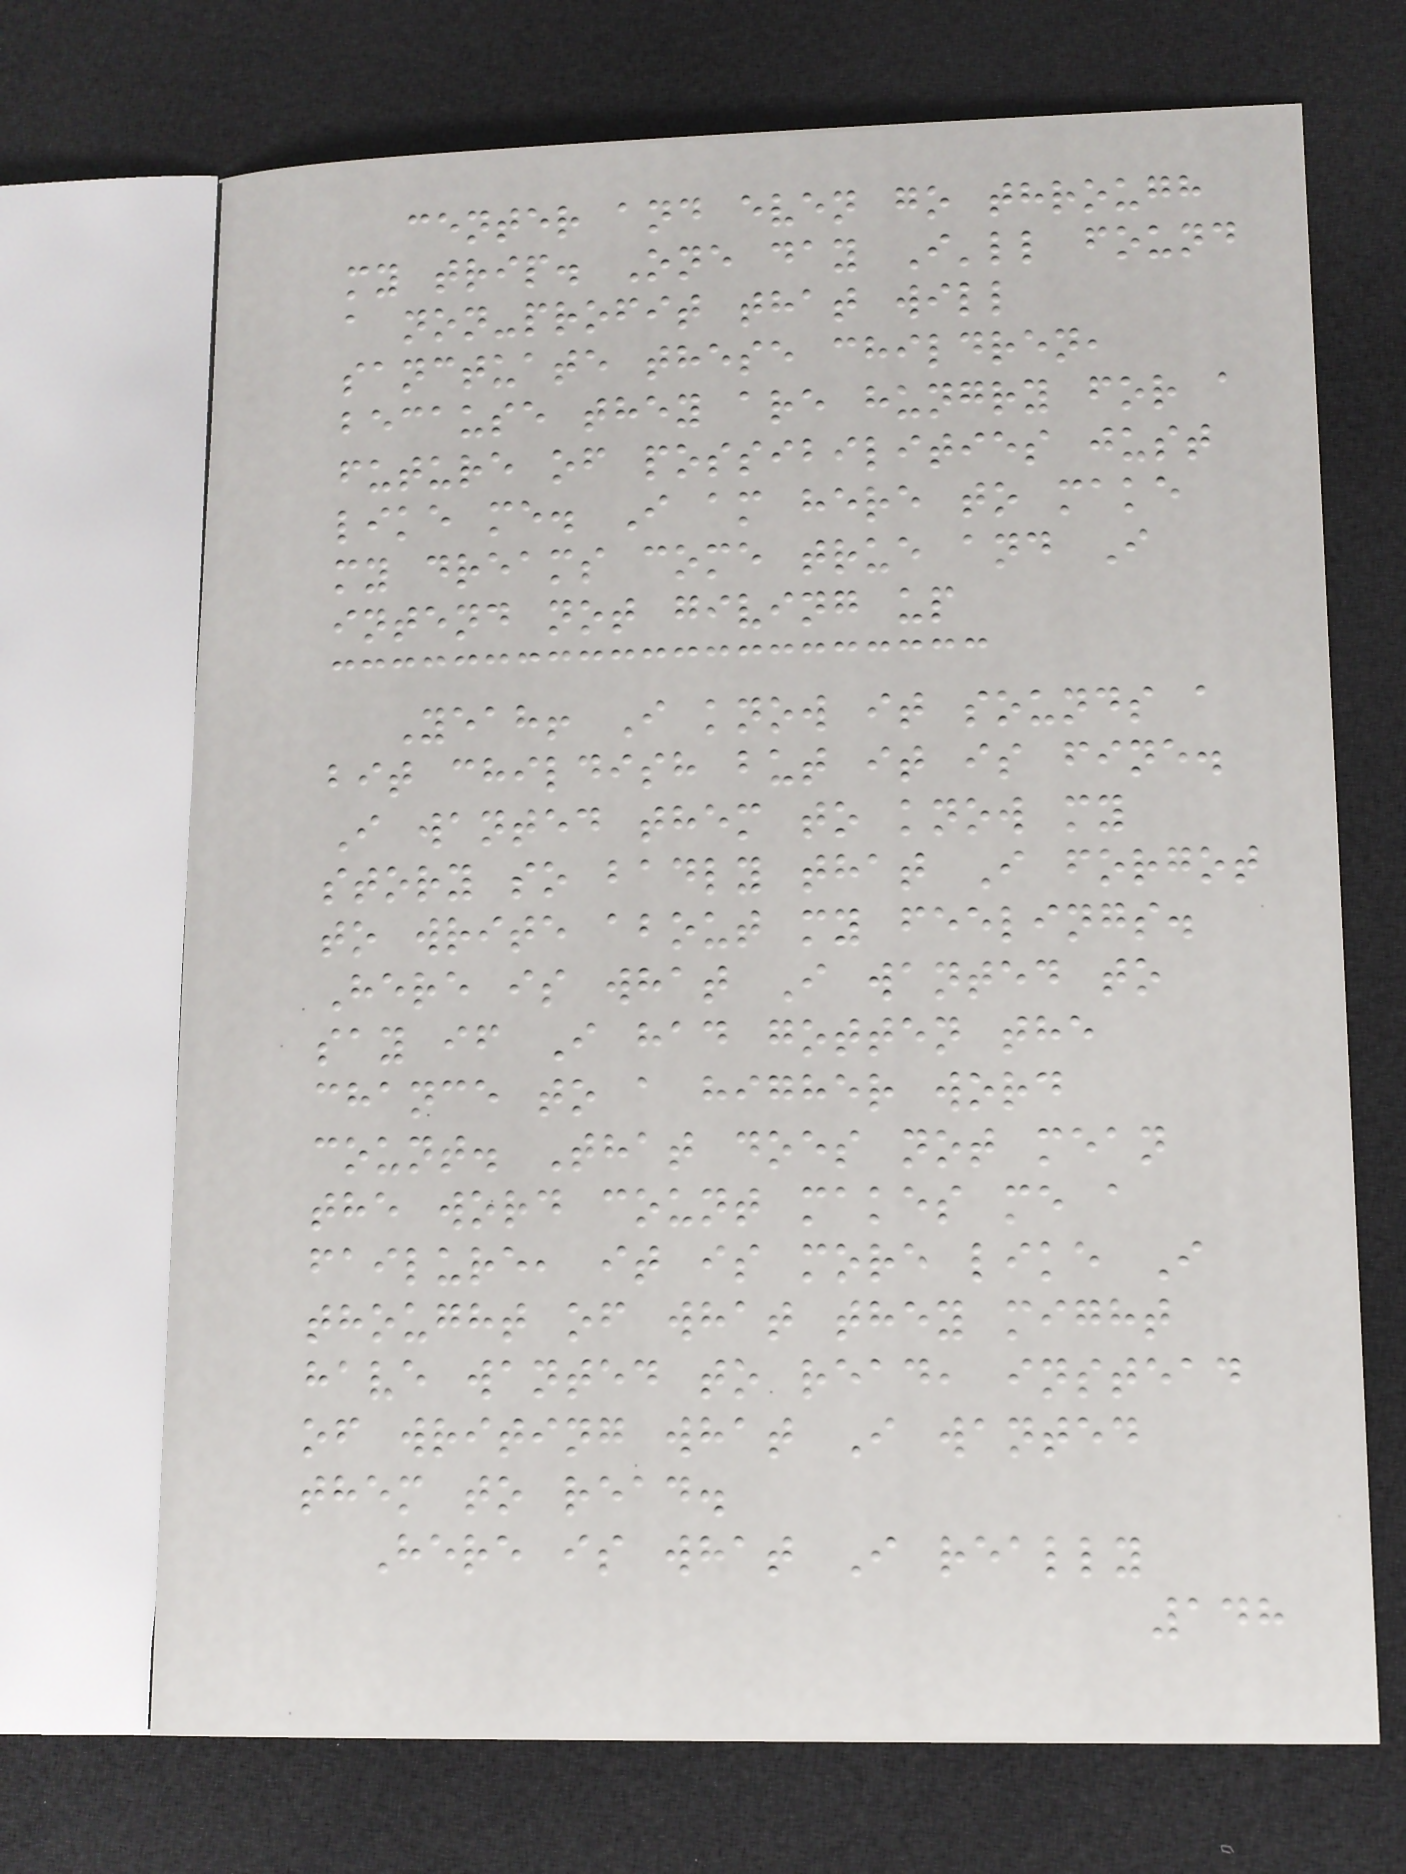center and even go through
my trip. One day I'll found
a non-profit that will
sanctuate these children,
because they are hungry for a
future of possibilities just
like me. I am here to make
my dreams come true and I
intend not giving up
Yeah! I know it sounds a
bit childish but it is fine.
I wanted them to know my
story so badly that I forgot
to write about my feelings.
Here is what I wanted to
say if I had gotten the
chance to a higher word
count. That does not mean
the word count makes me a
failure, it is more like I
thought of what they might
have wanted to read, instead
of writing what I wanted
them to read.
Here is what I really
148
